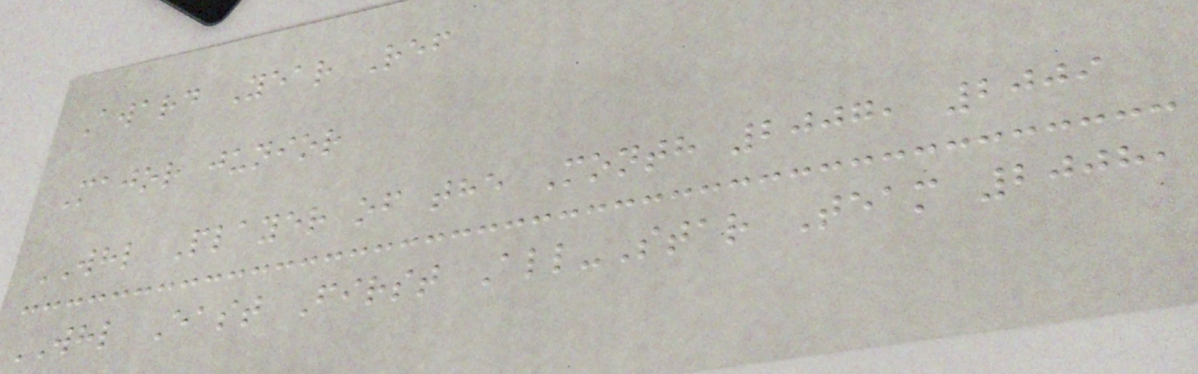Award Year Ref
Major junior
WHL Player of the Month 2007, 2009
WHL East First All-Star Team 2008,
